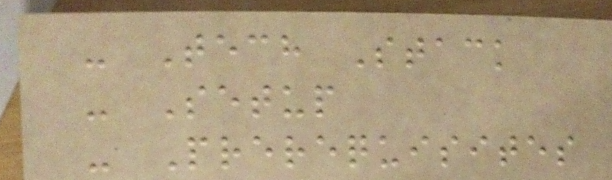- Tech Stack
- Setup
- Prerequisites
